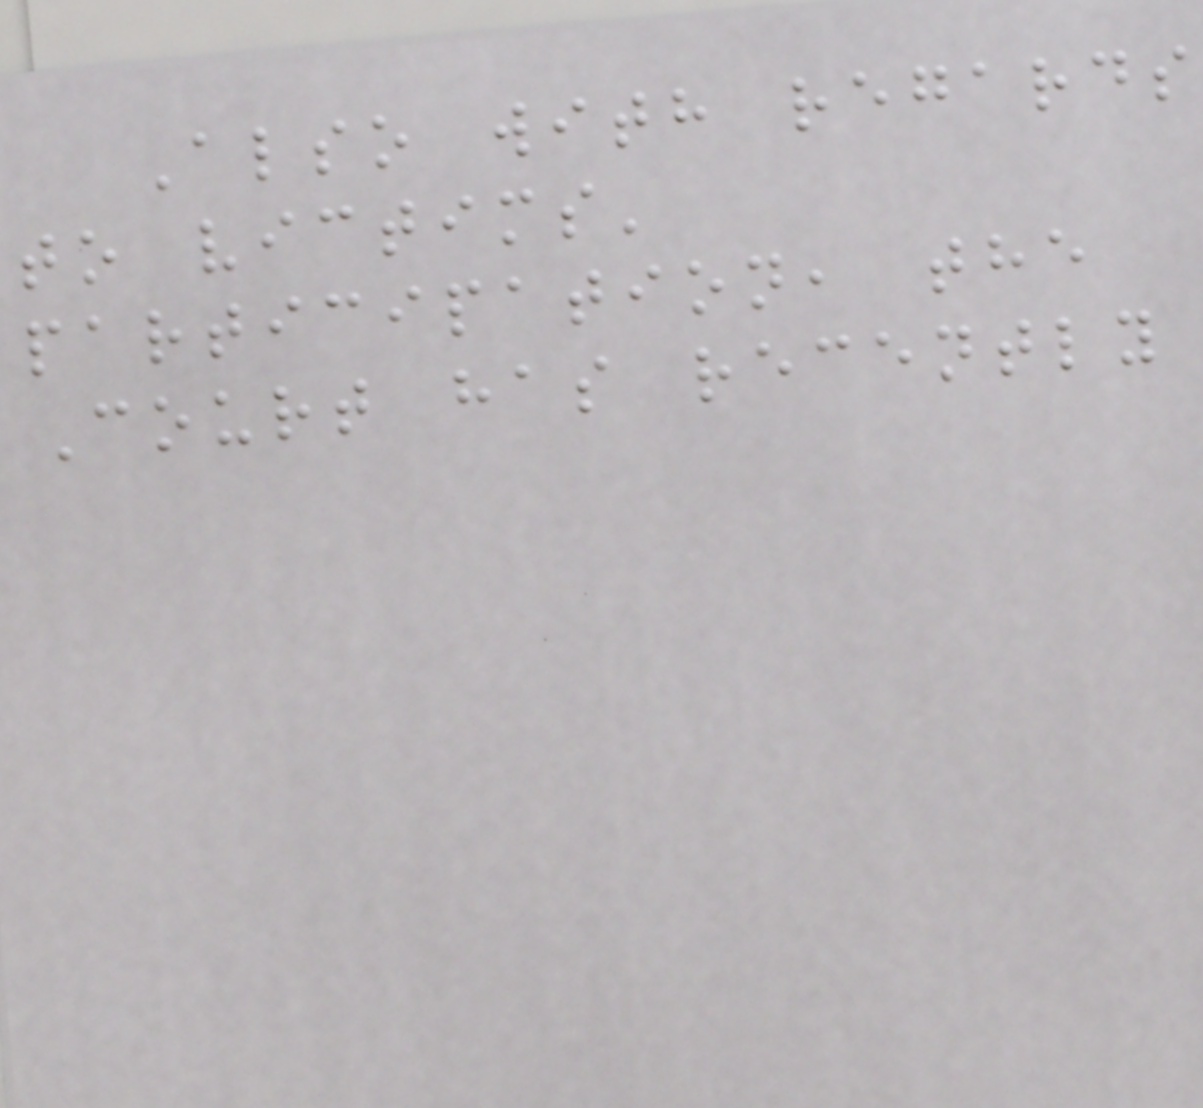Also with regards
to victims'
participation, the
Court has recently
